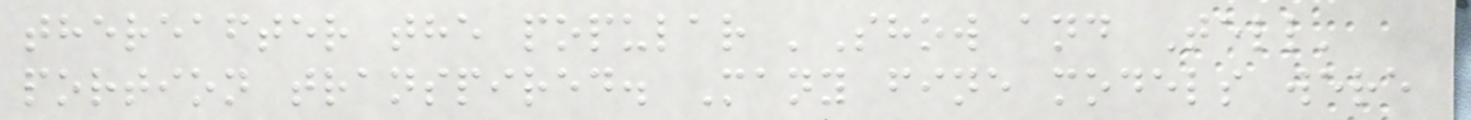thereafter the popular 'Show and Tell'
portion transpired. Many fine models were
